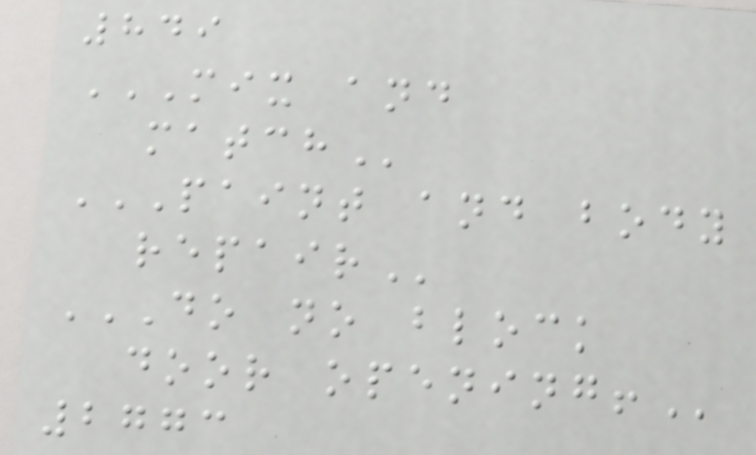849
MIX AND
MATCH
PAINT AND BODY
REPAIR
DO NO BLOCK
DOOR OPENING!
2773
